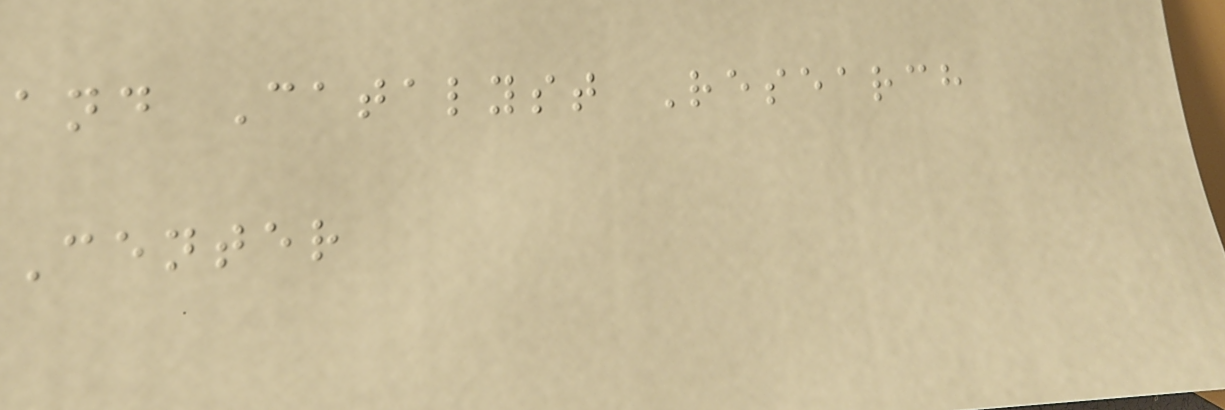and Catalyst Research
Center
